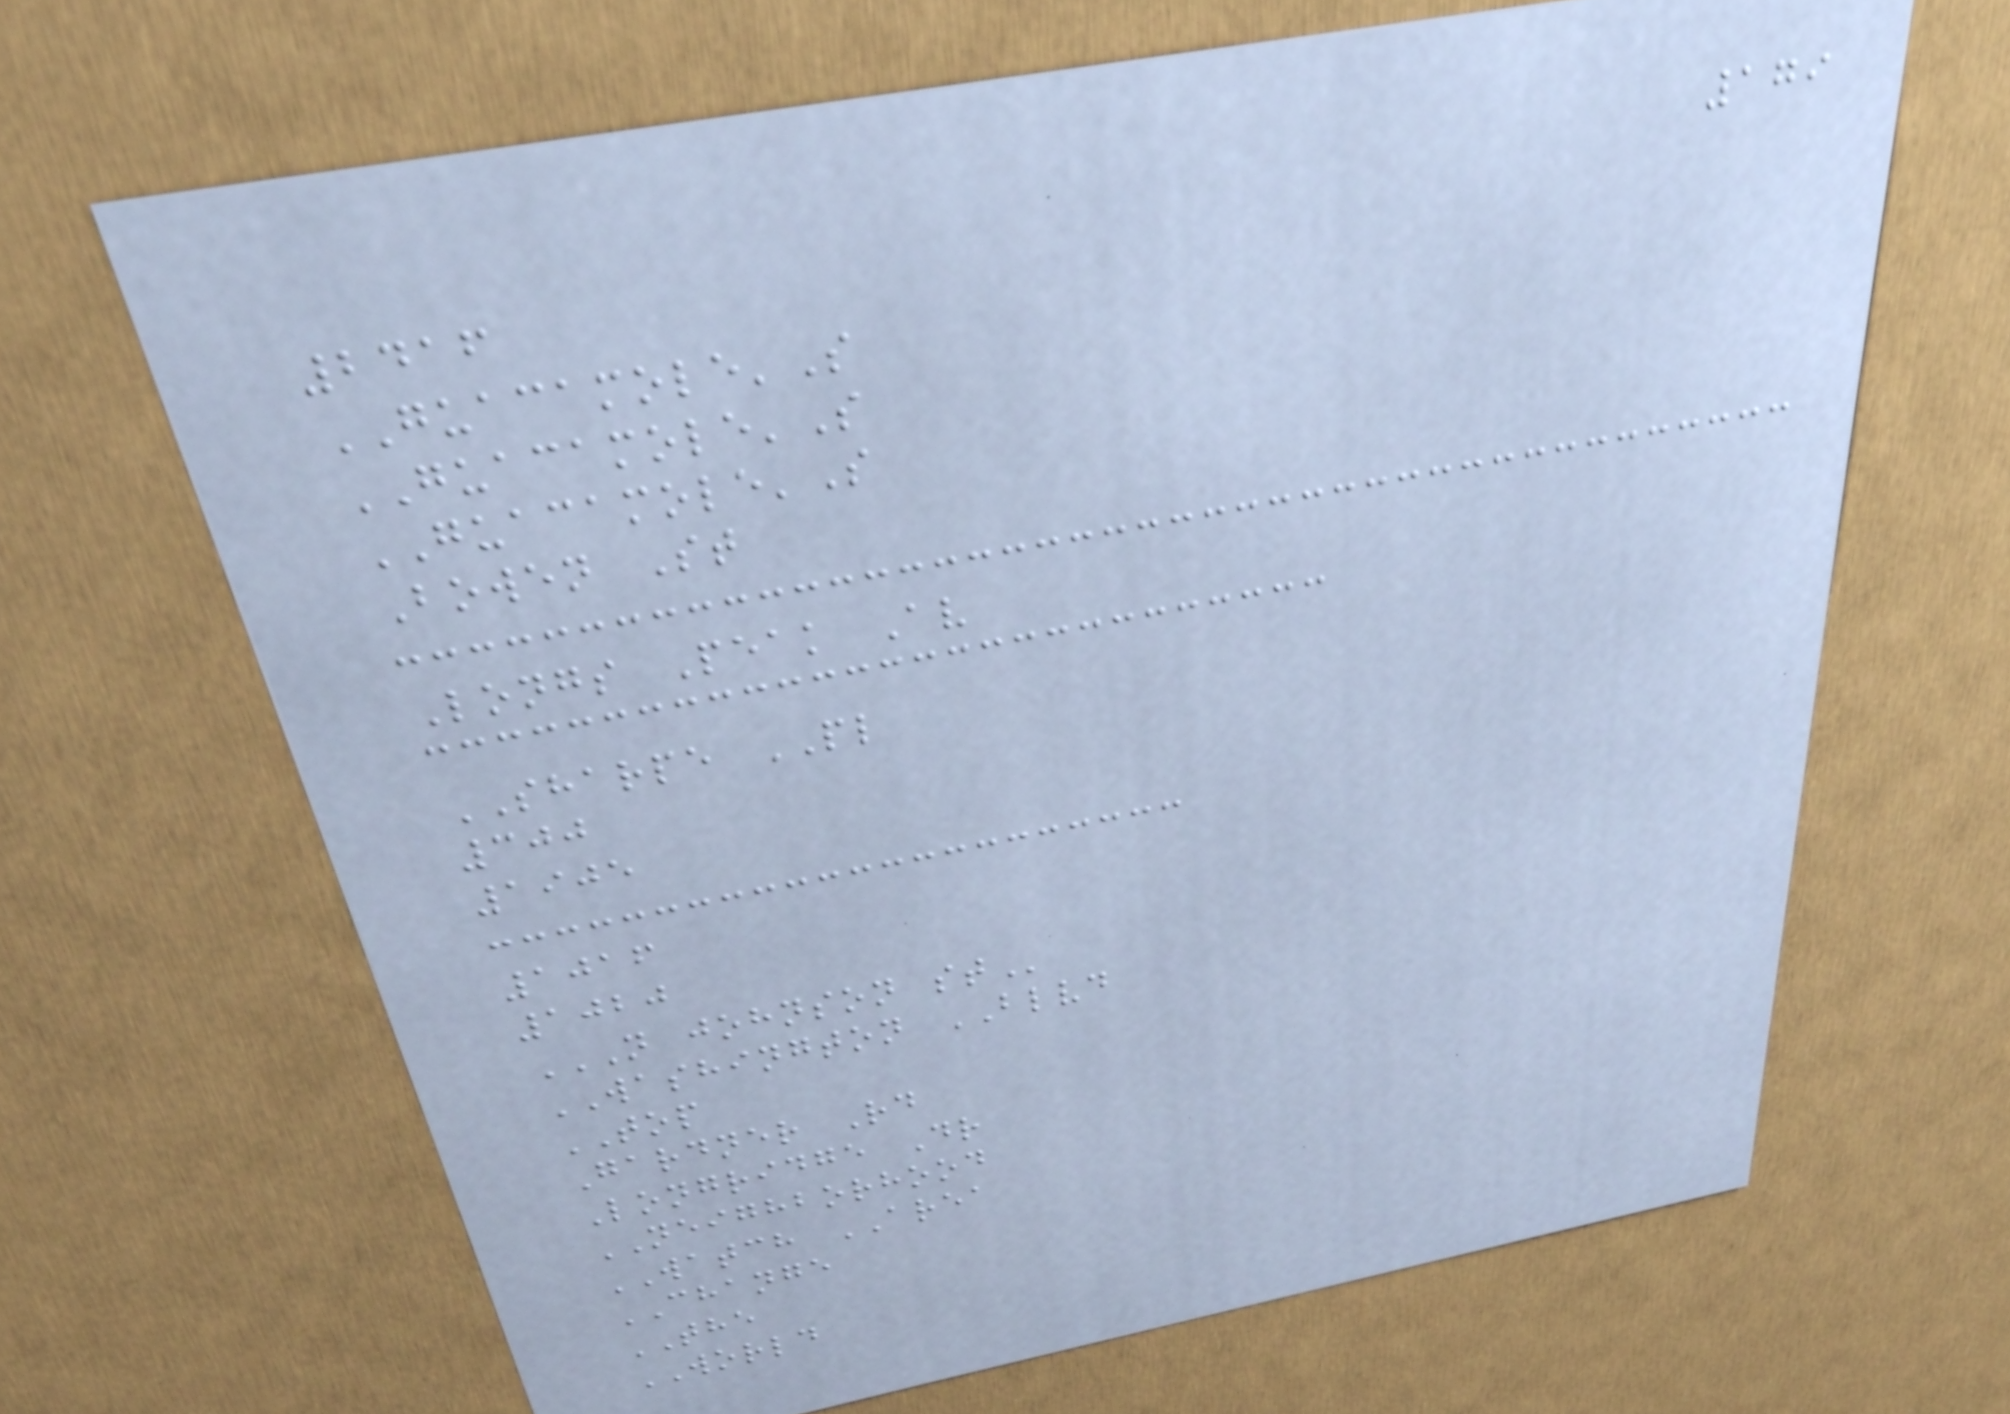179
2416
GUACAMOLE'S
GUACAMOLE'S
GUACAMOLE'S
Bowen St
Longs Peak Av
SHARPE PL
300
1905
1016
1020
N JOHNSON ST
WASHINGTON BLVD
TOP
Gardner Rd
Longridge Dr
NEIGHBORHOOD
WATCH AREA
CHANGE
THE
WORLD
